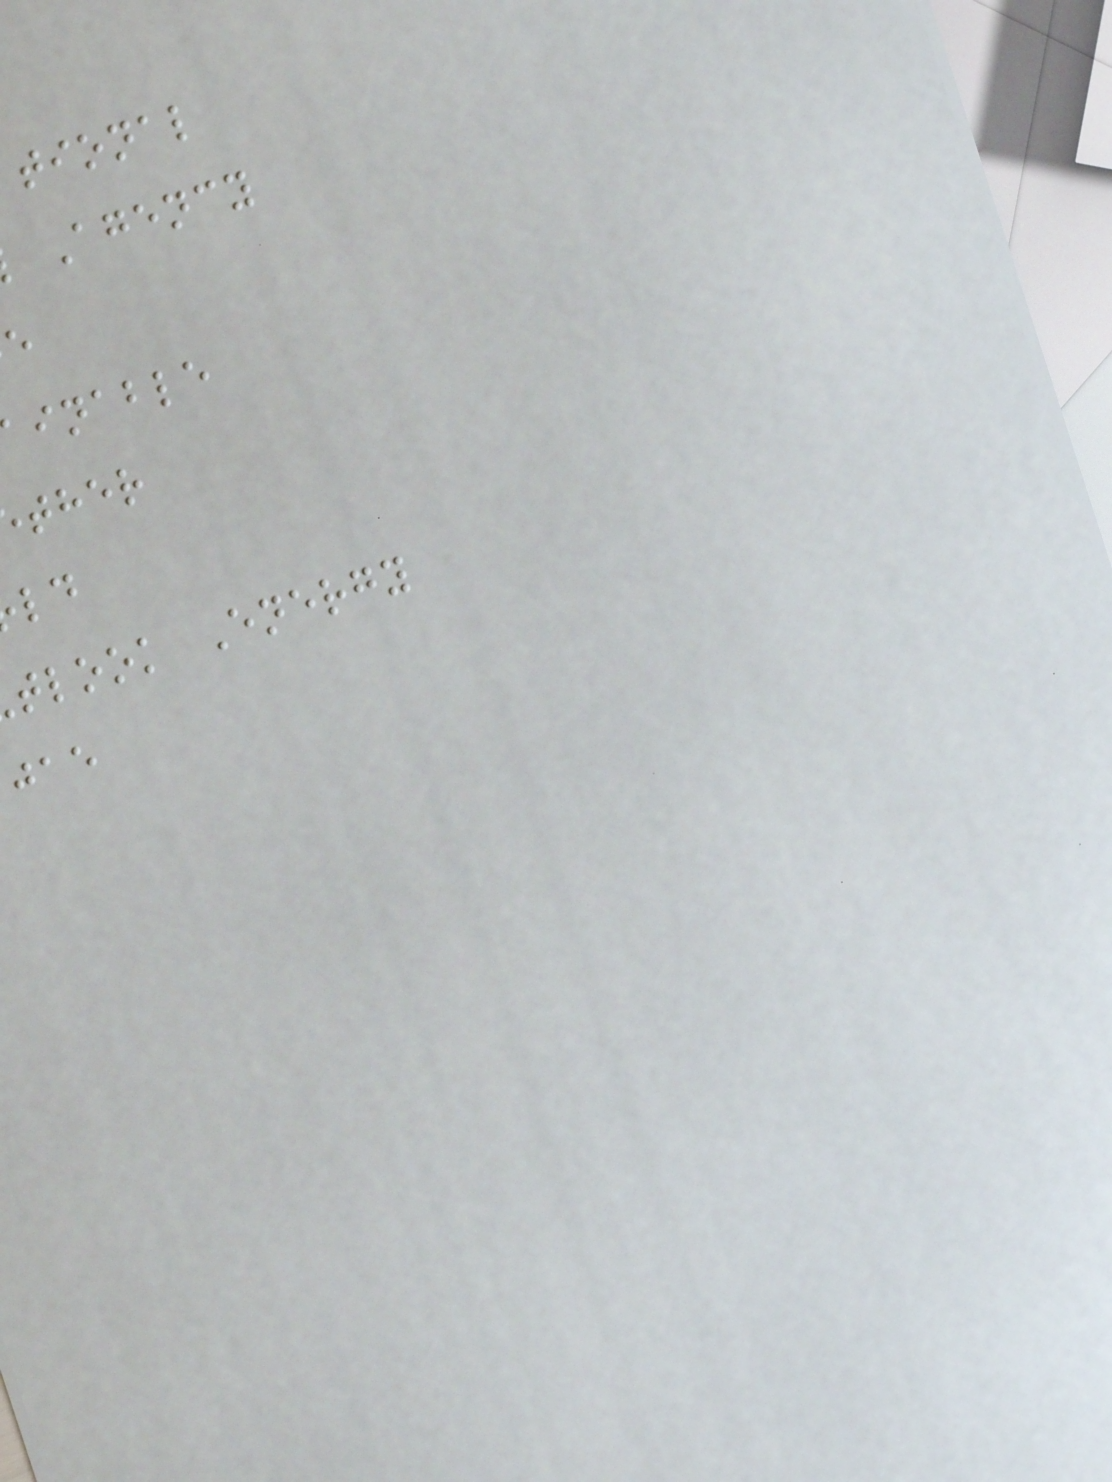tional
Agency
inable
ther
tlook Energy
